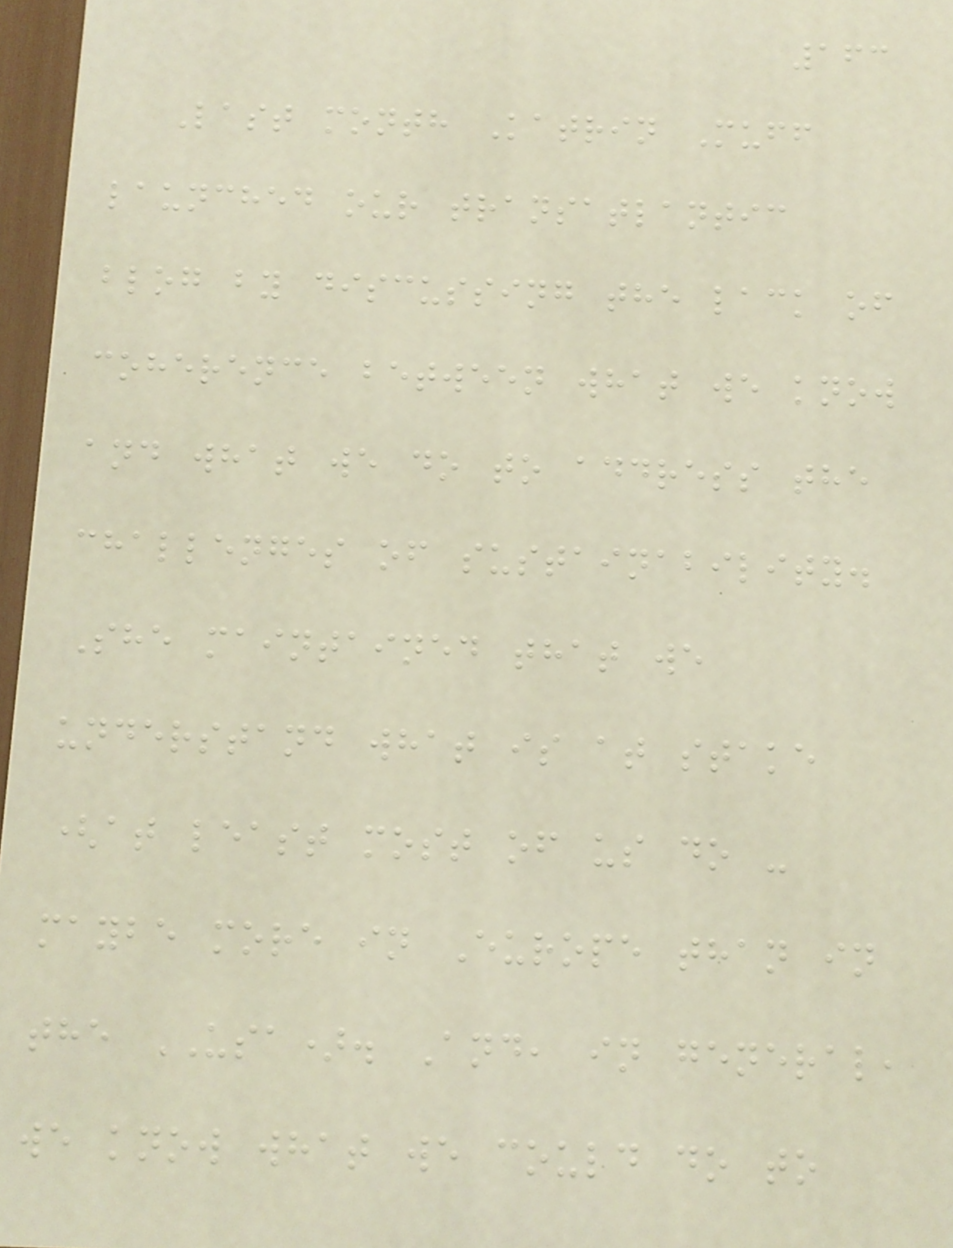163
Last month Katrin Muff
launched our transatlantic
blog by discussing the lack of
coherence between what we know
and what we do to address the
challenges of sustainability.
She maintained that we
understand what is at stake
(at least most of us do -
maybe more in Europe than in
the USA). And, in general,
we know what we could do to
